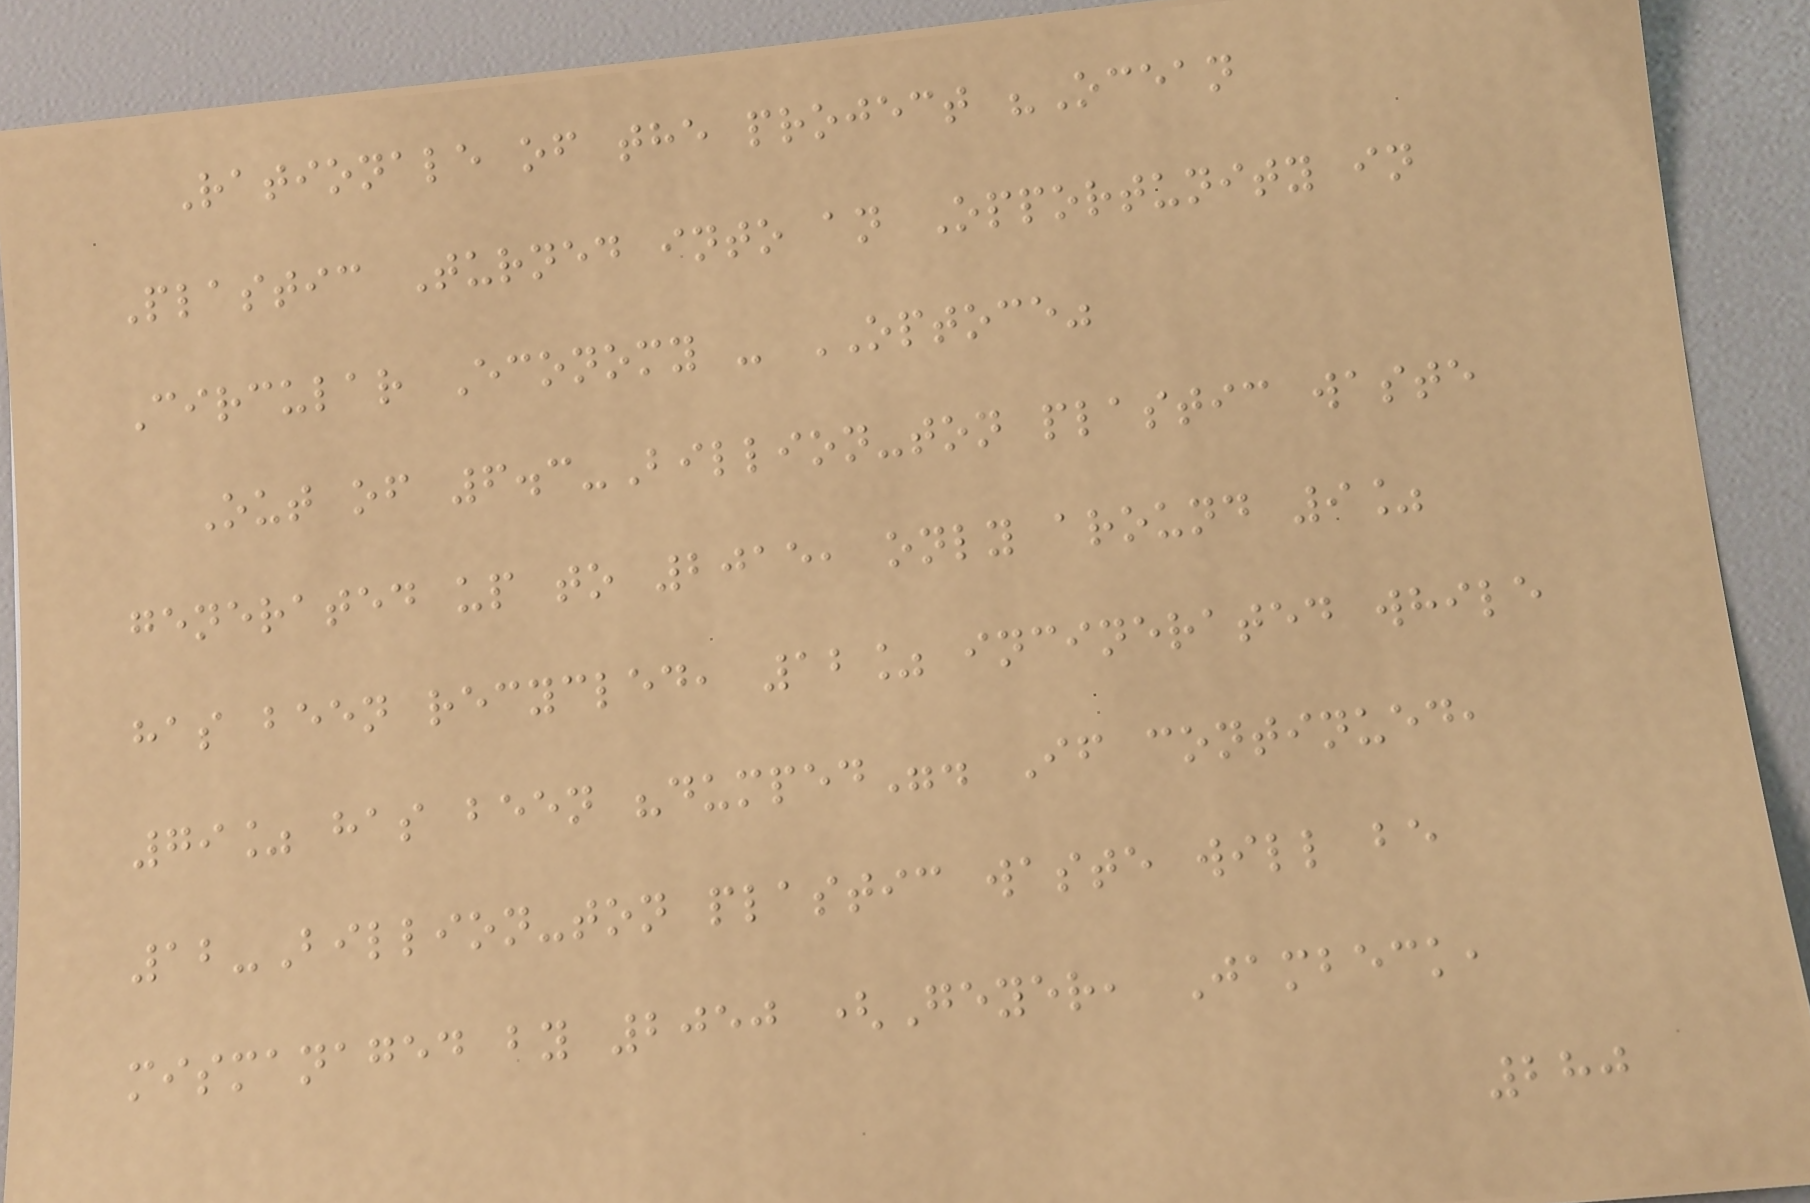Rationale of the project "Ocean
Plastic Turned into an Opportunity in
Circular Economy - OPTOCE"
Out of 6.3-Billion-ton plastic waste
generated up to 2015, only around 9%
has been recycled, 12% incinerated while
79% has been "dumped". If continued,
12-Billion-ton plastic waste will be
mismanaged by 2050 (Geyer, Jambeck,
280
